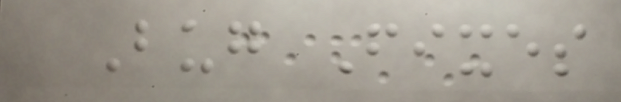Bug Fixes
